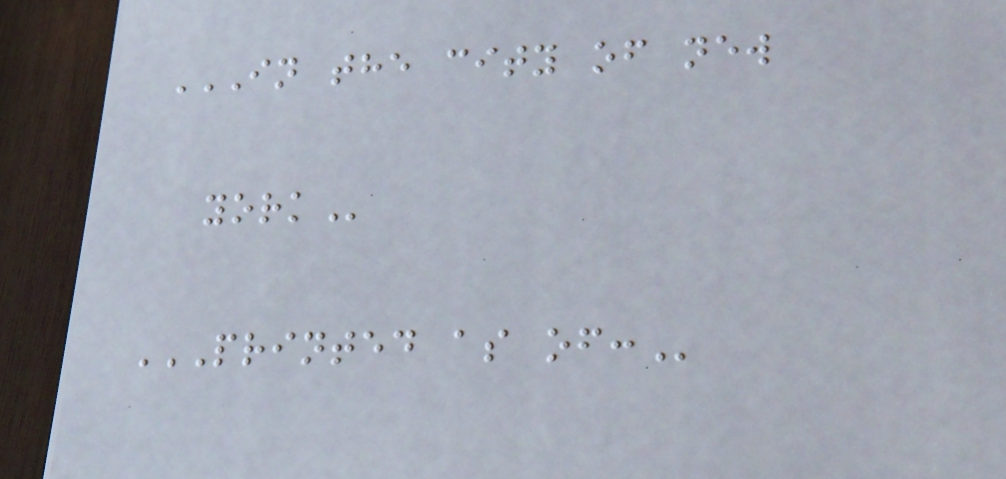IN THE CITY OF NEW
YORK
PRINTED AS OF:
